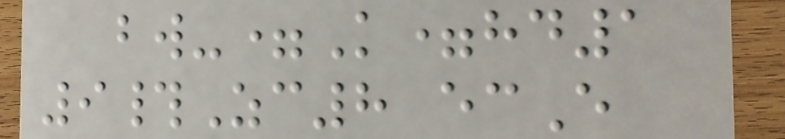bw-=K=hd1
9#Zc8 ecE
